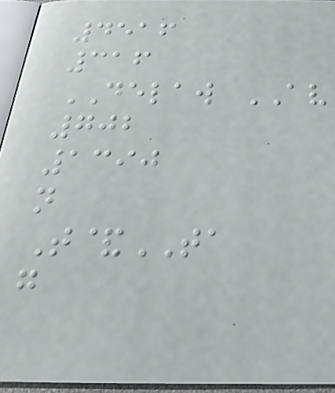4516
316
DELAW AV
702
1390
n
T&TA
g
